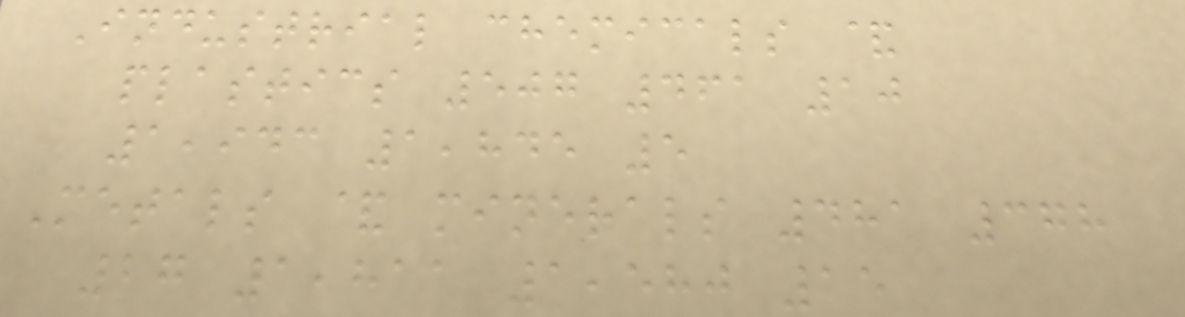Industrial chemicals &
plastics 507 461 10
1,943 1,845 5
Metals & minerals 481 378
27 1,811 1,580 15
